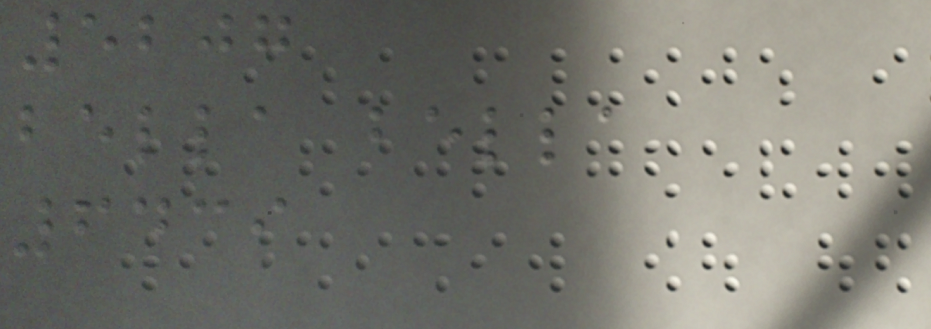5207
bella bella
6439
